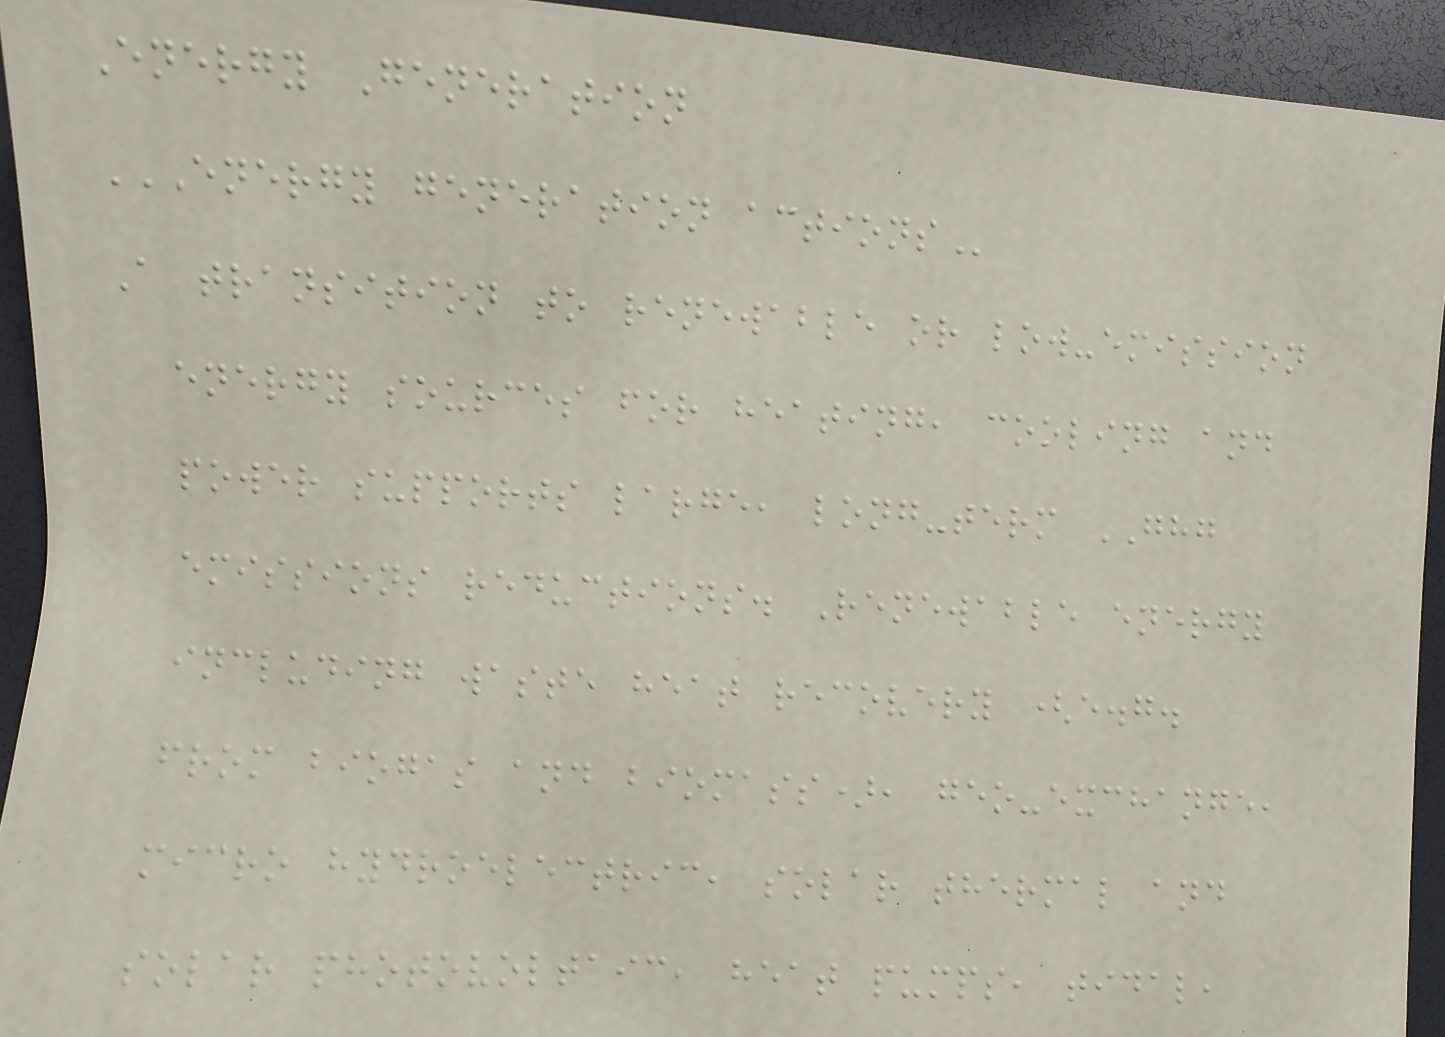Energy Generation
ENERGY GENERATION ACTIONS
A transition to renewable or low-emission
energy sources for heating, cooling and
power supports large, long-term GHG
emissions reductions. Renewable energy
including waste heat recovery (e.g.
from biogas and biomass), geo-exchange,
micro hydroelectric, solar thermal and
solar photovoltaic, heat pumps, tidal,
